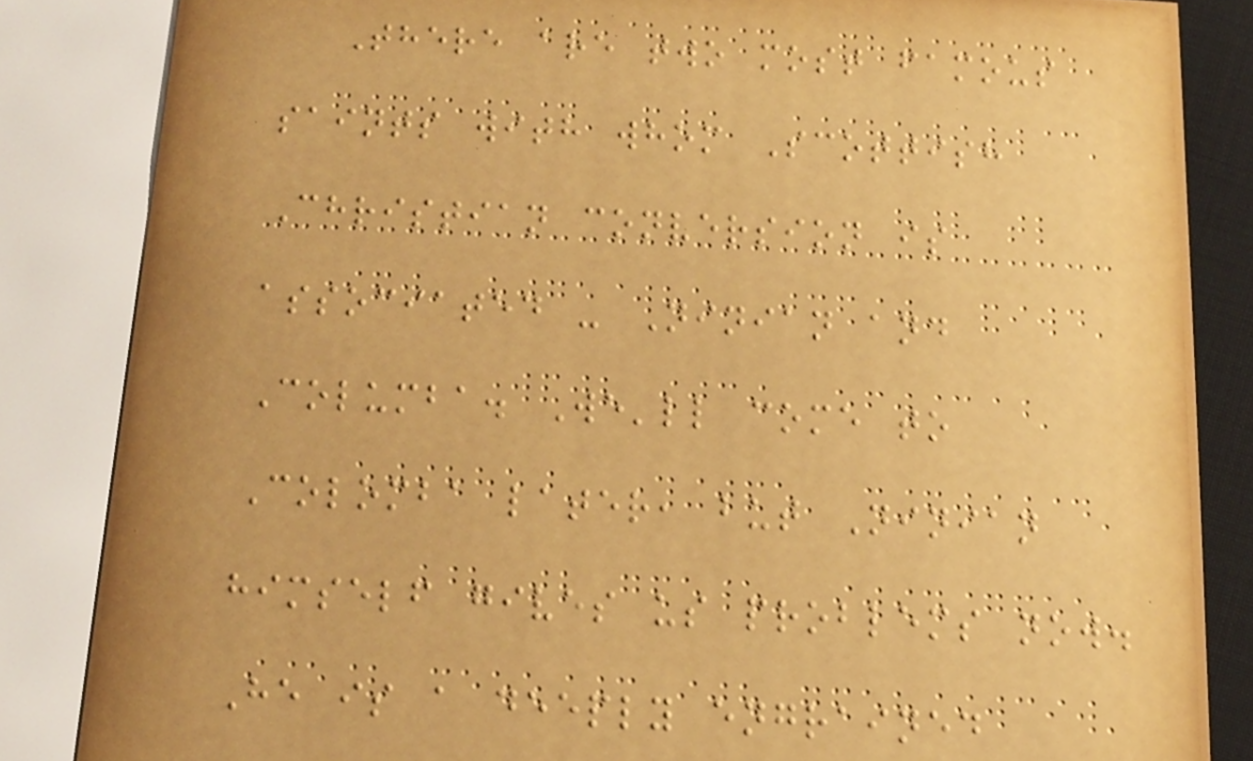There are two most famous
saints with whom Scottish
Christian conversion is
associated - Ninian and
Columba. We'll come to
Colomba later, but Ninian
himself gives us problems now.
He is a deeply engrained
